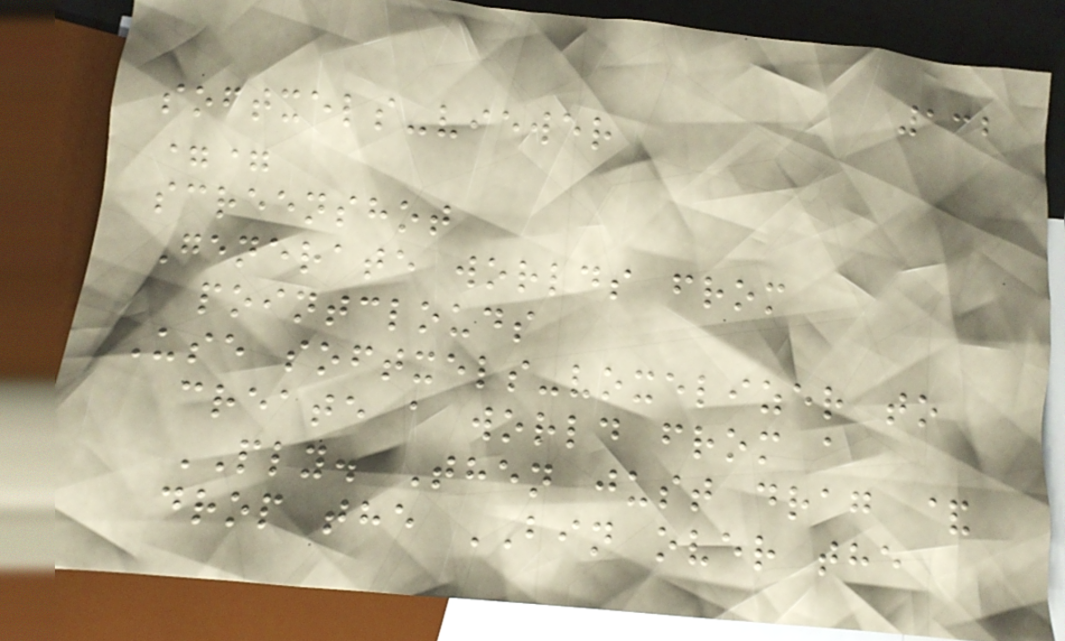132
softxels-viewer
==
screenshot
Generate worlds from
pointclouds
Use softxels-voxelizer to
create a world from a
PLY. Then just drag &
drop the BIN over the
